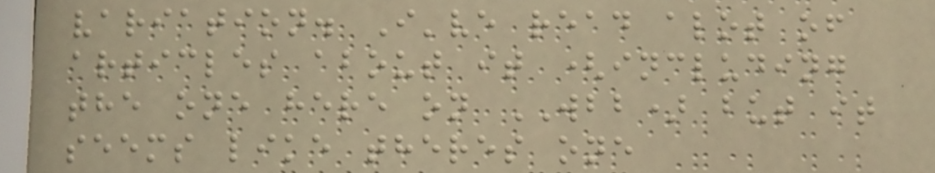variation. I've read alot of
articles about it (including
the one here on WBB) but it
seems like theres one
